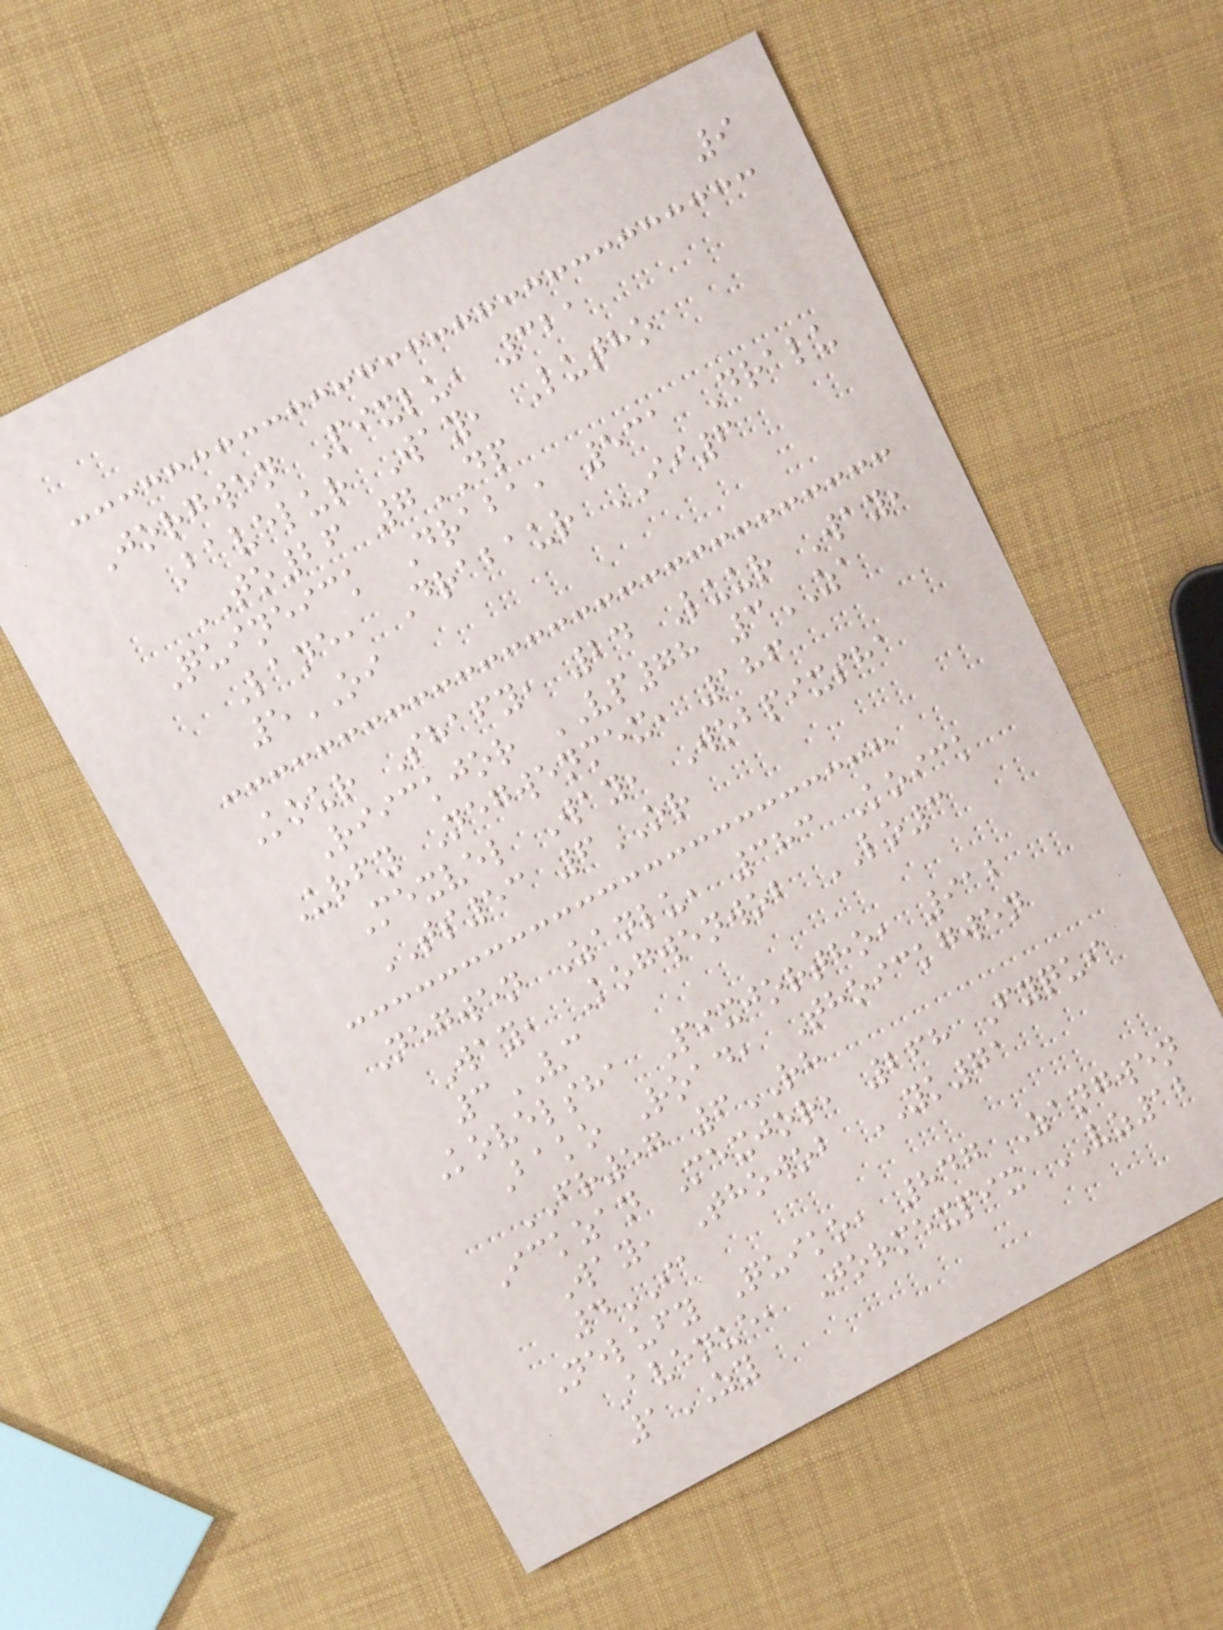9
Jorgwen Pixlu, 321
Bavelur Way, Lutho
TO26 7DP
Quineick Draba, 531 Dralu
Lane, Drabaur II6
5OI
Kour Shafy, 24 Luur Way,
Riickjor VP78 3ZA
Urfy Negwenmex, 186
Mexvel Way, Wobpixsha
TS53 6OR
Negwen Zanlu, 383 Koick
Way, Kogwenwob LO3
3VC
Kovelsha Pixjortho, 912
Bako Road, Thoickgwen
FR57 6RH
Ickzan Mexjor, 268 Fyqui
Way, Thowob YK71
4IA
Nelufy Quiko, 847 Zangwen
Avenue, Jormexpix VZ12
1ZY
